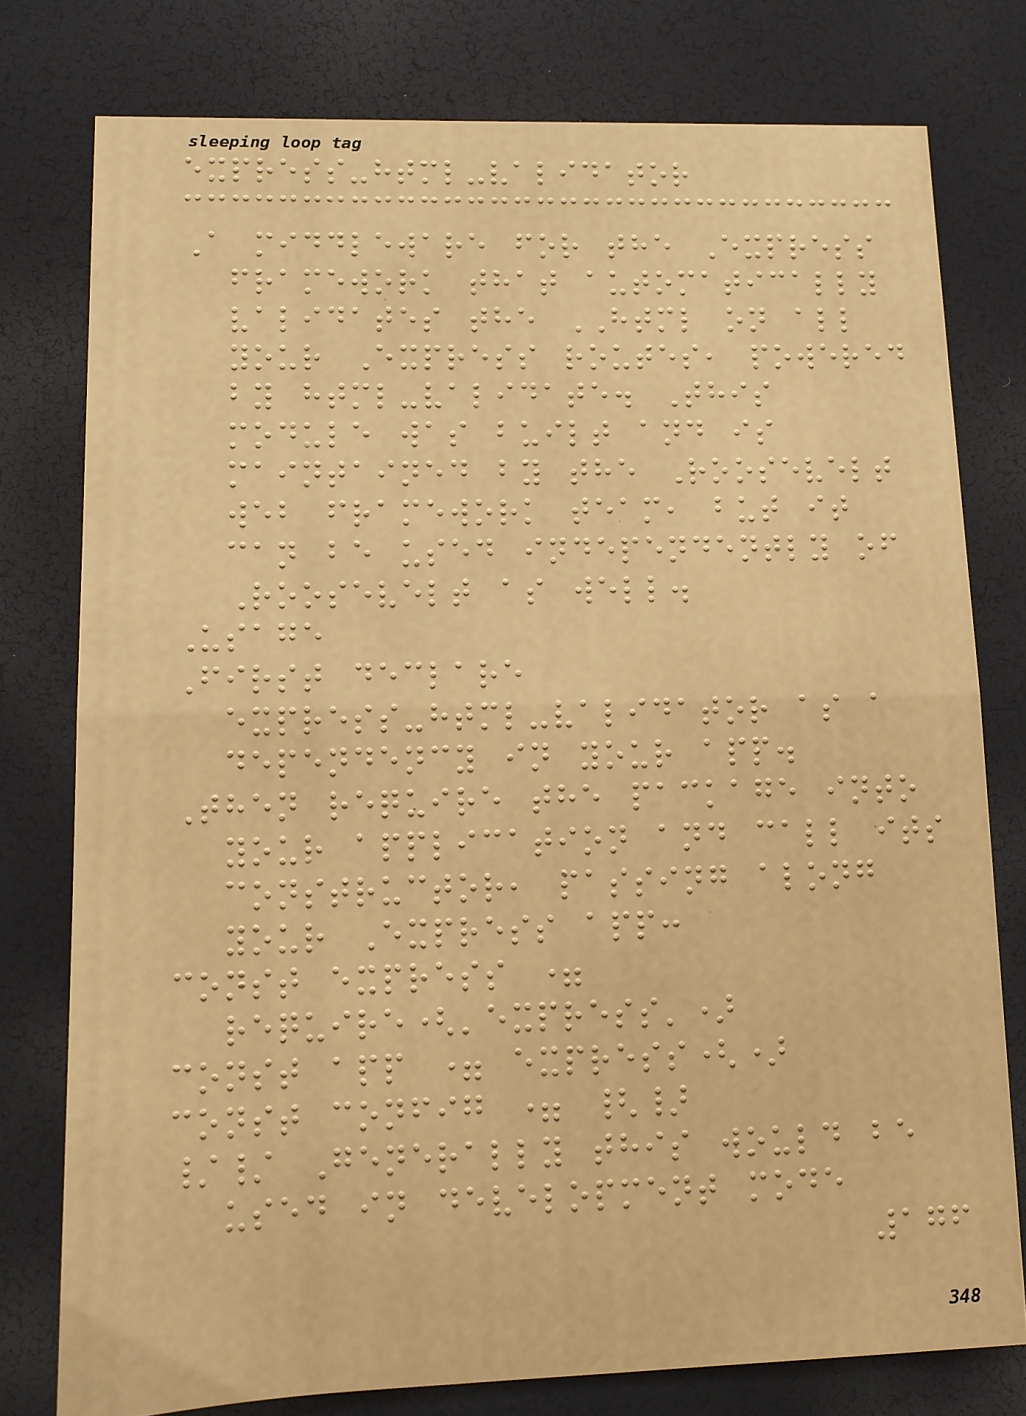express-html-validator
A middleware for the Express
framework that automatically
validates the HTML on all
your Express routes, powered
by html-validate. This
module was built and is
maintained by the Roosevelt
web framework team, but it
can be used independently of
Roosevelt as well.
Usage
First declare
express-html-validator as a
dependency in your app.
Then require the package into
your application and call its
constructor, passing along
your Express app:
const express =
require('express')
const app = express()
const config = {}
// Generally this would be
used in development mode
176
